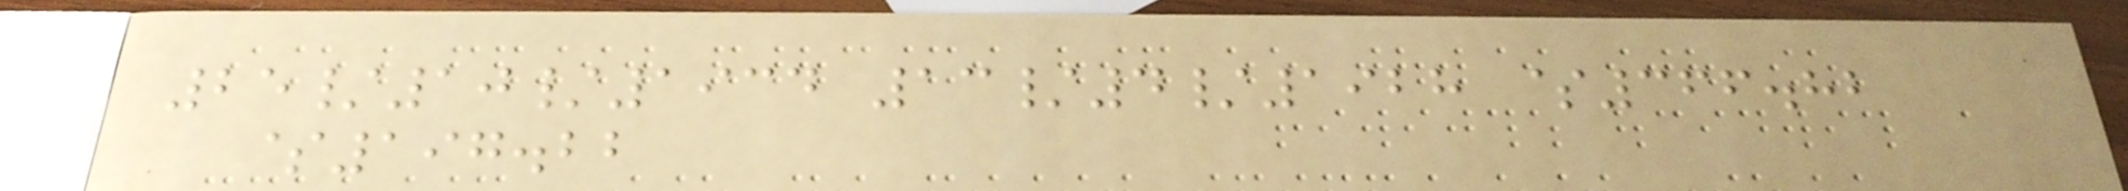25/10/1934 13/4/1928 $366.82
$197.22
